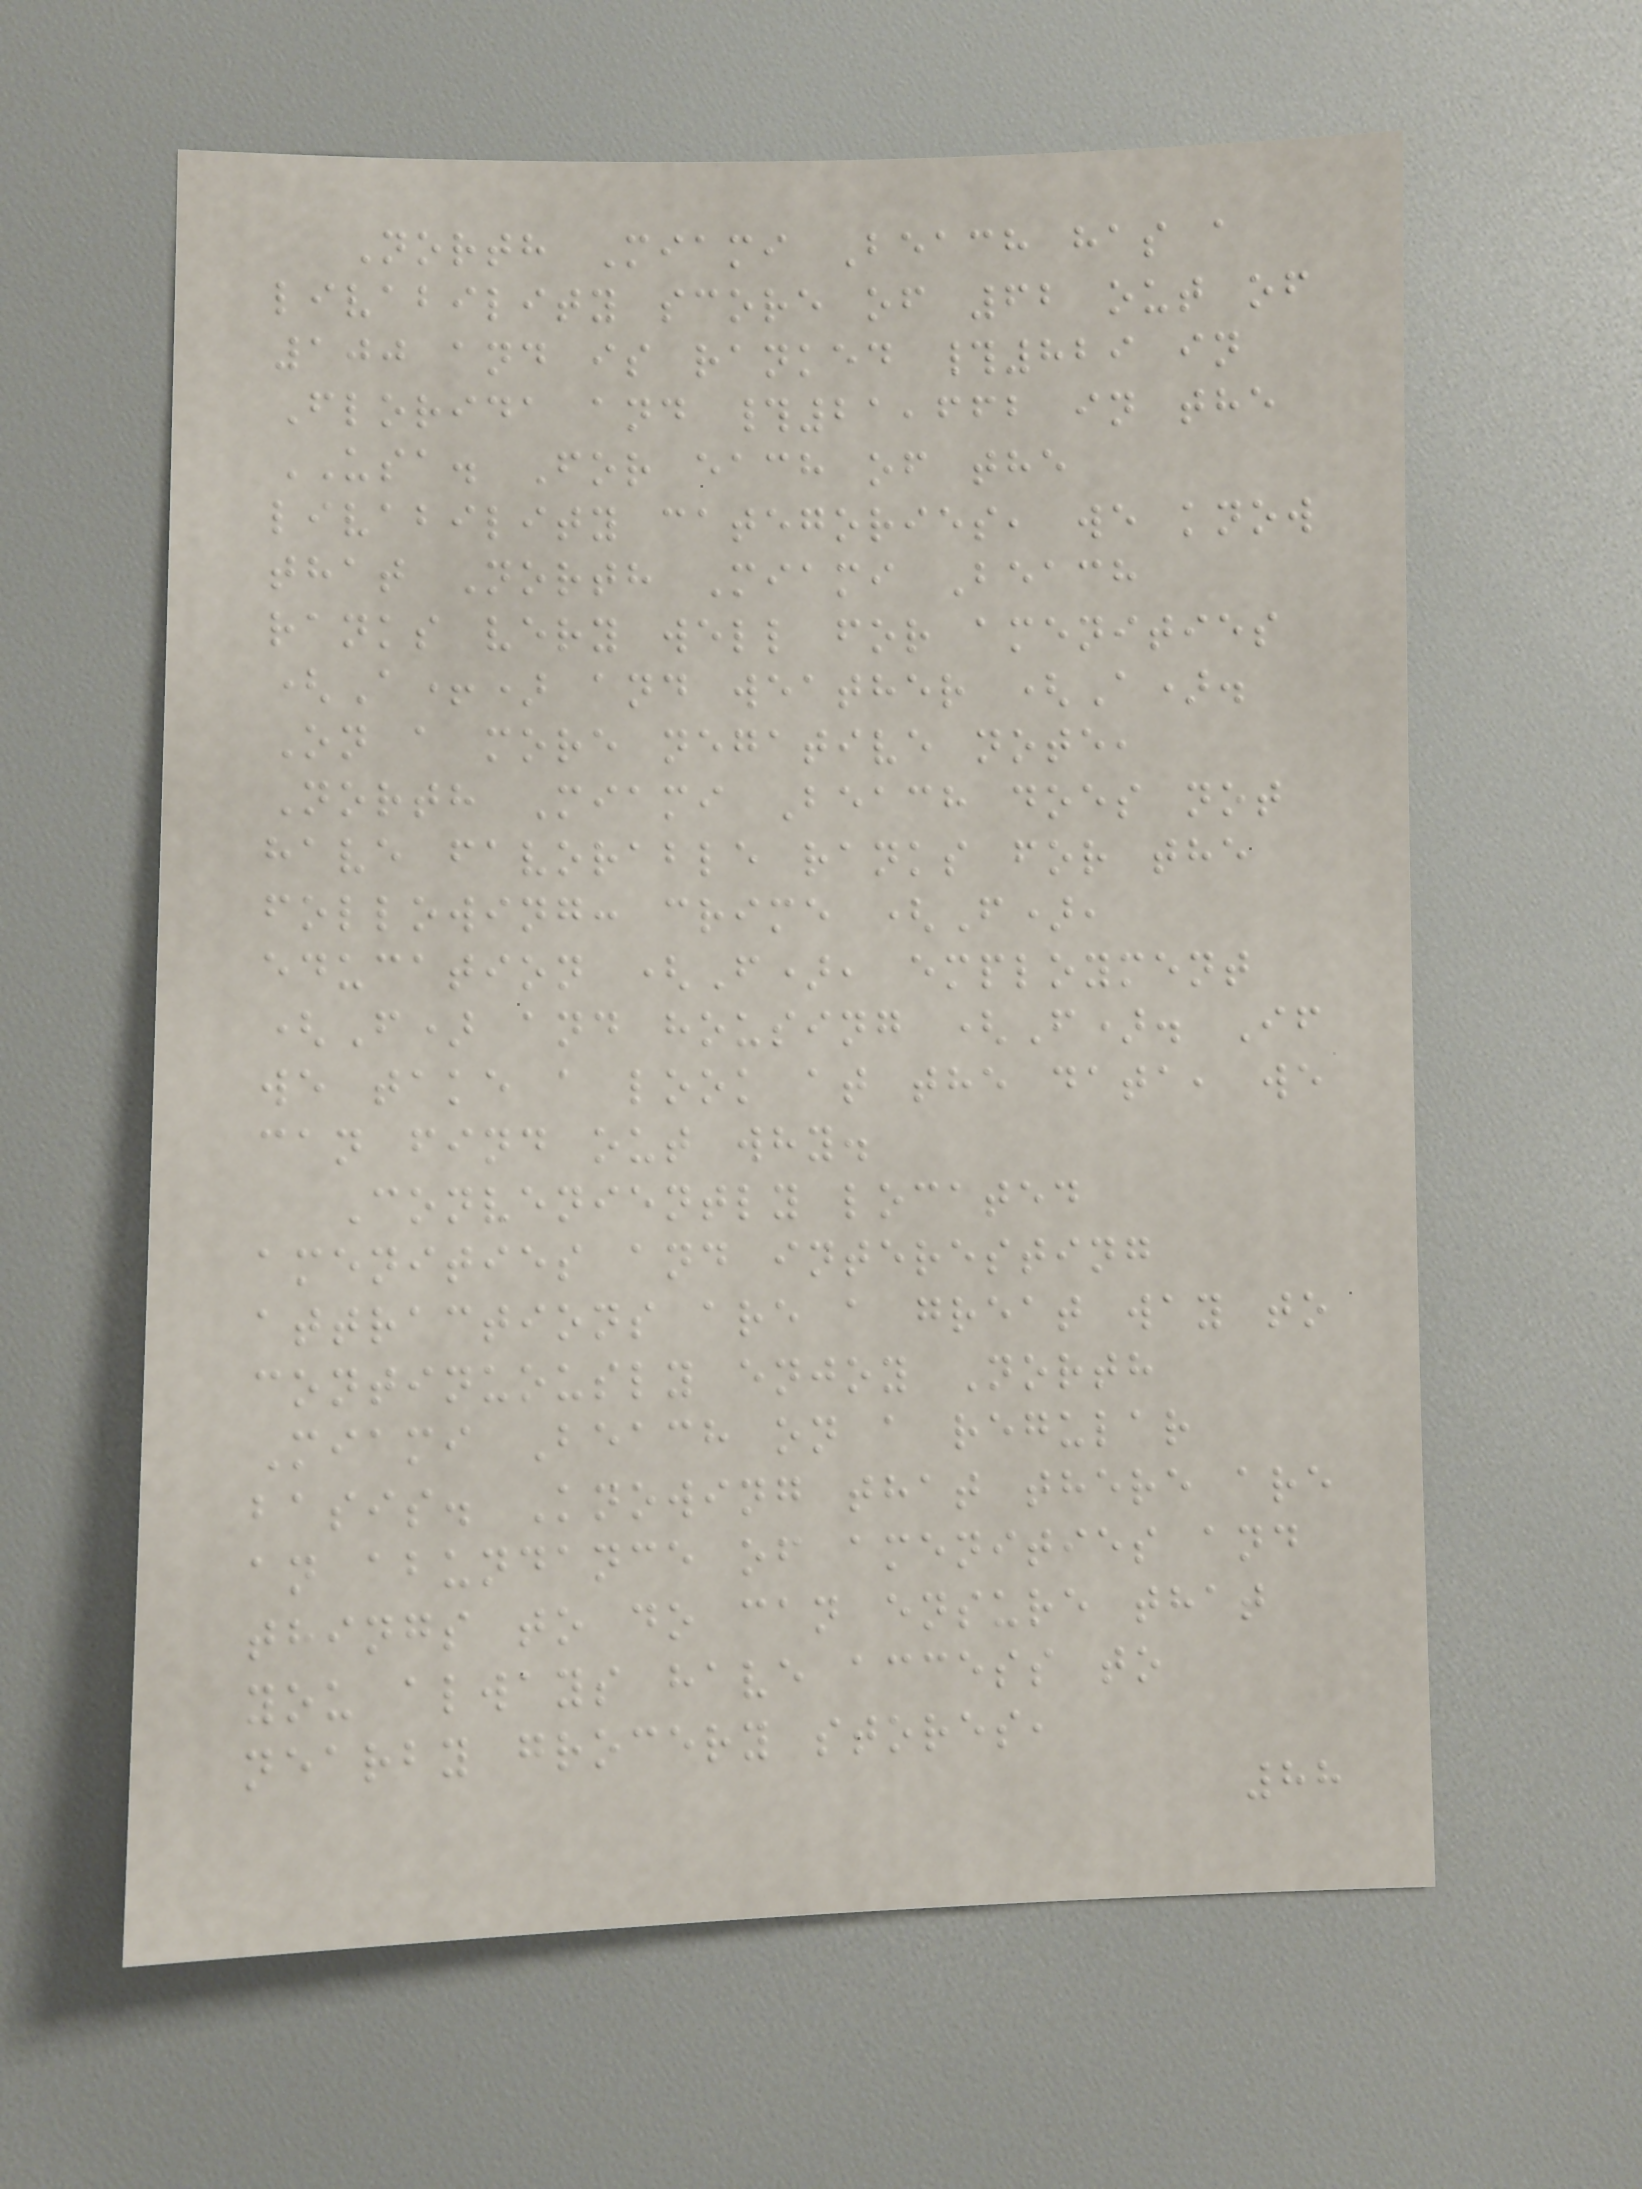North Miami Beach has a
livability score of 62 out of
100 and is ranked #829 in
Florida and #21,662 in the
USA. For each of the
livability categories, we know
that North Miami Beach
ranks very well for amenities
(A+) and weather (A).
On a more negative note,
North Miami Beach does not
have favorable ranks for the
following: crime (F),
education (F), employment
(F) and housing (F). If
we take a look at the data, we
can find out why.
Conveniently located
amenities and interesting
attractions are a great way to
continuously enjoy North
Miami Beach on a regular
basis. Knowing that there are
an abundance of amenities and
things to do can ensure that
you always have access to
nearby grocery stores,
88
